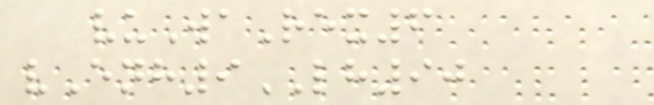vuWaRex6
vEnh9LH90
